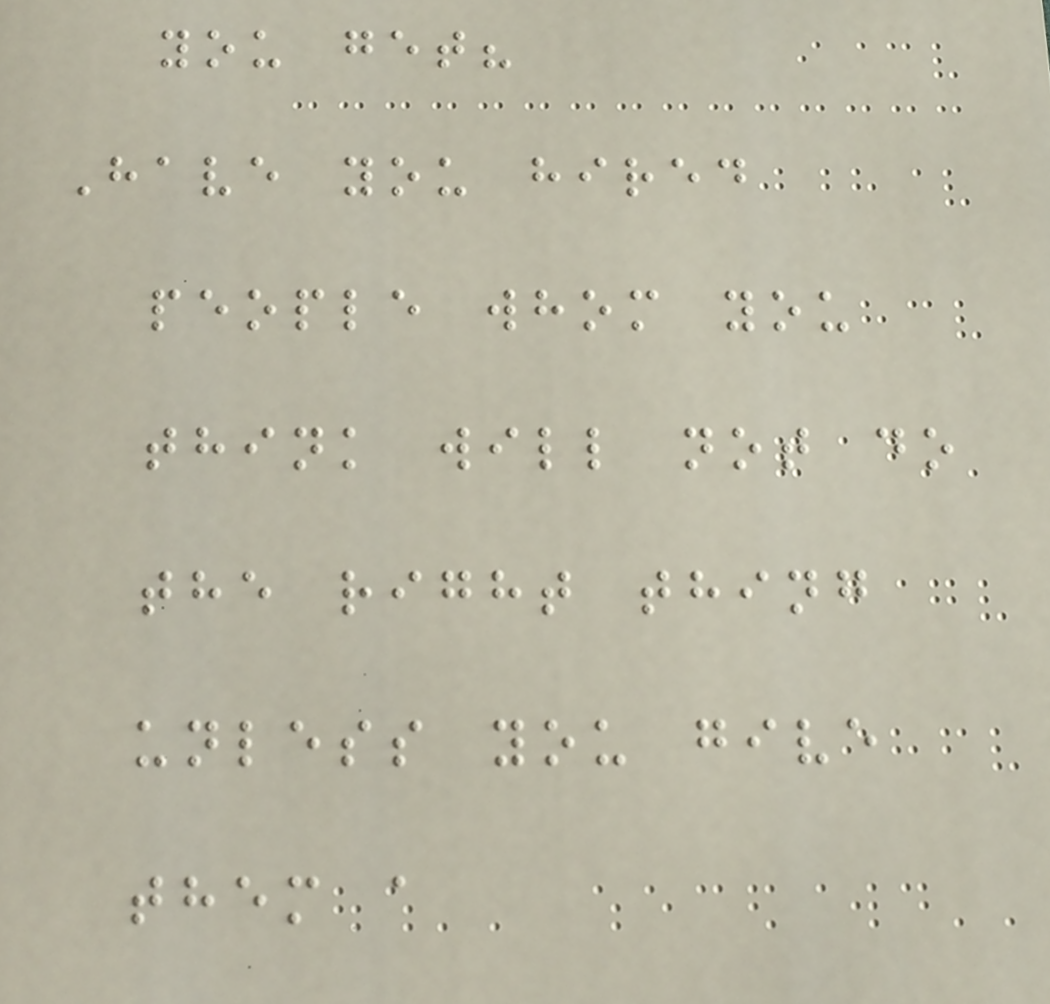you get?
Have you hired
people whom you
think will not do
the right thing
unless you give
them a
